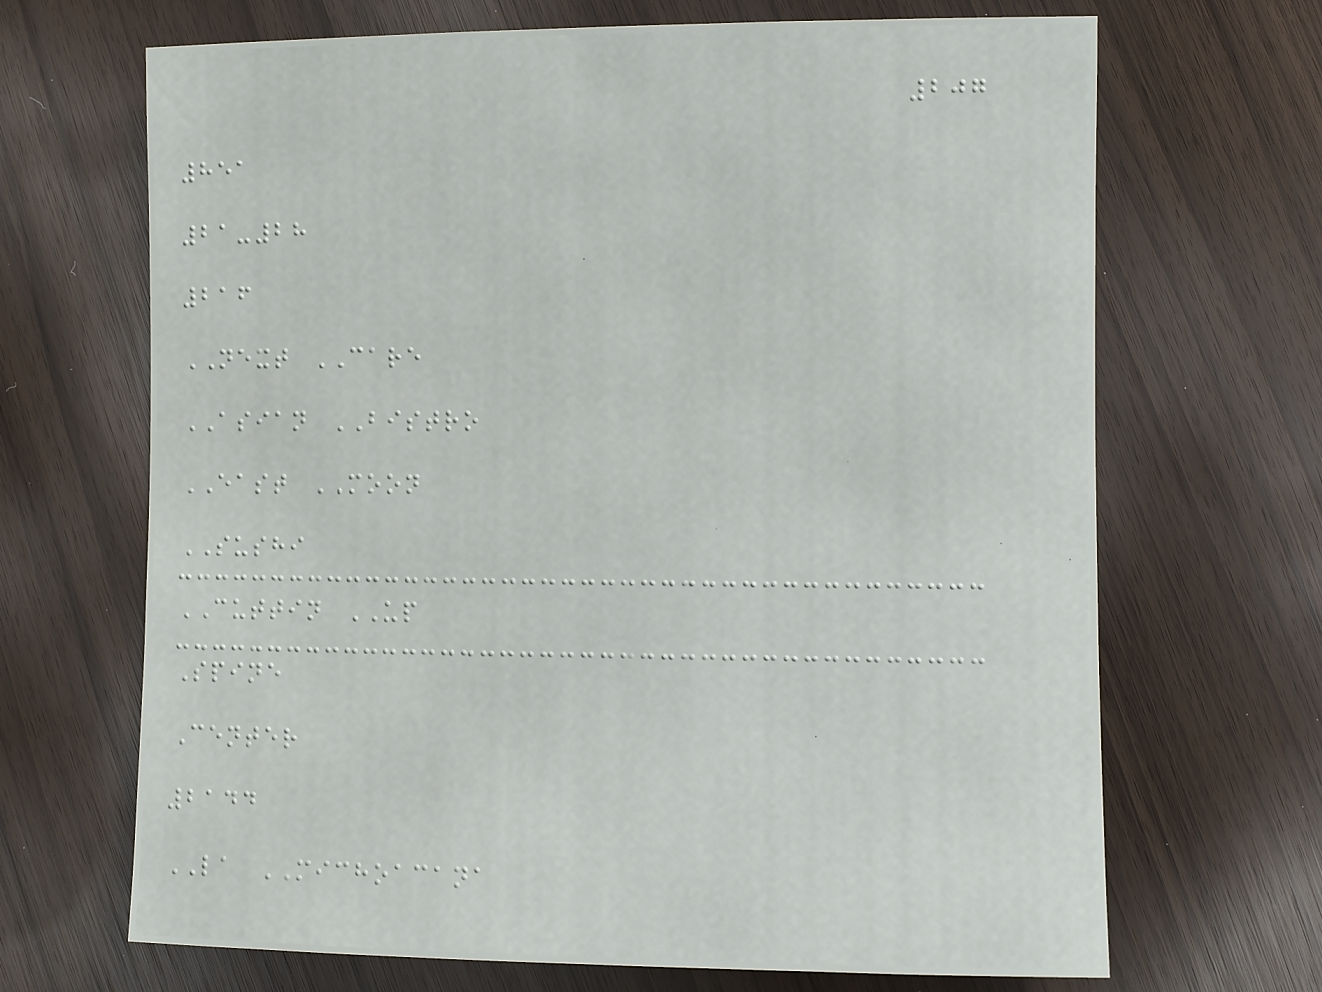207
851
21-28
216
NEXT CARE
ASIAN BISTRO
EAST MOON
SUSHI
CUTTIN UP
Spine
Center
2144
LA MICHOACANA
